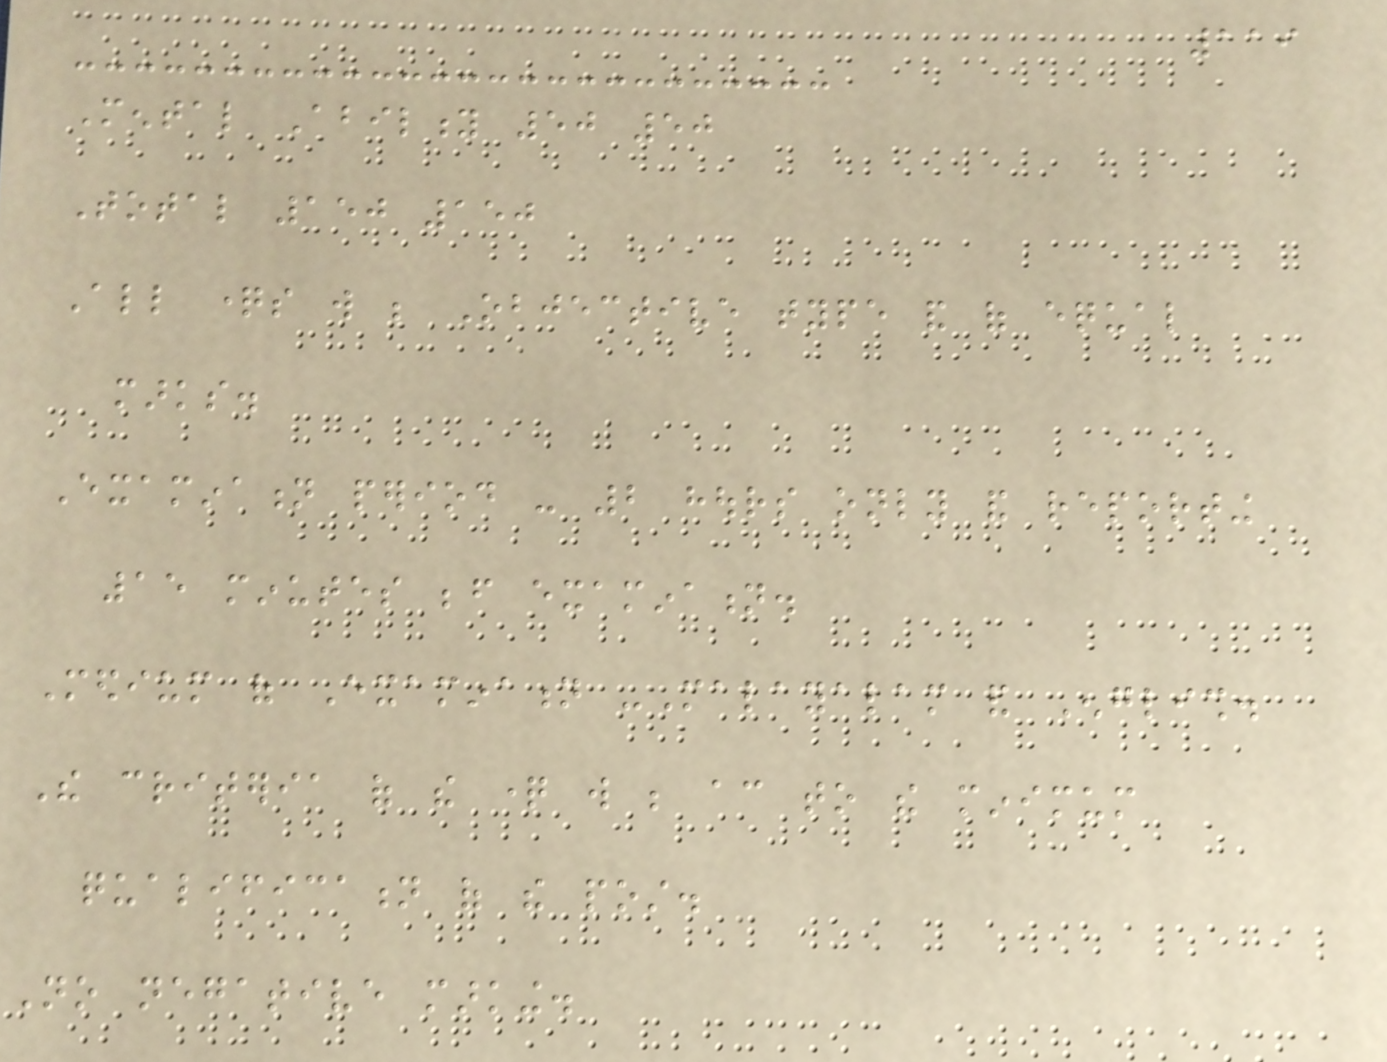119
Mental Ability 50 50
Total 150 150
All questions will be Objective type and of equal
marks.
Examination period - 2 hours only and reporting
15 minutes before examination.
Medium of Examination -Malayalam and English.
The criteria of the question will be according to the minimum
qualification of the post.
No negative marking.
